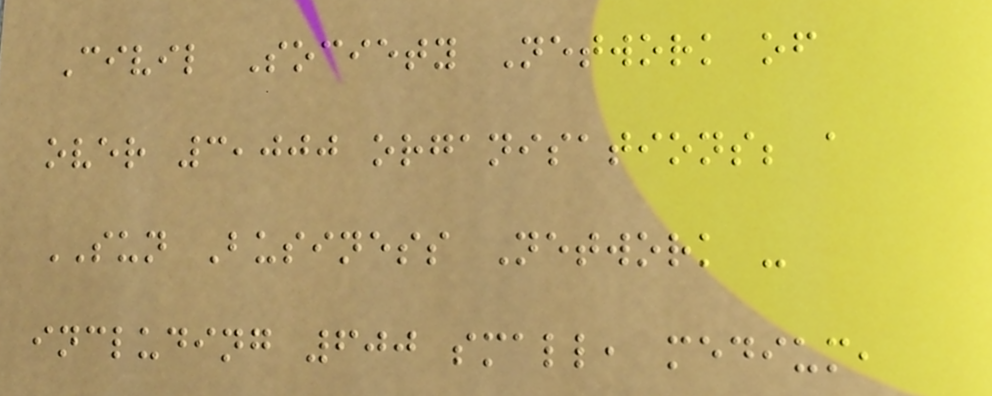Civil Society Network of
over 3,000 organisations; a
SUN Business Network -
including 600 small, medium,
